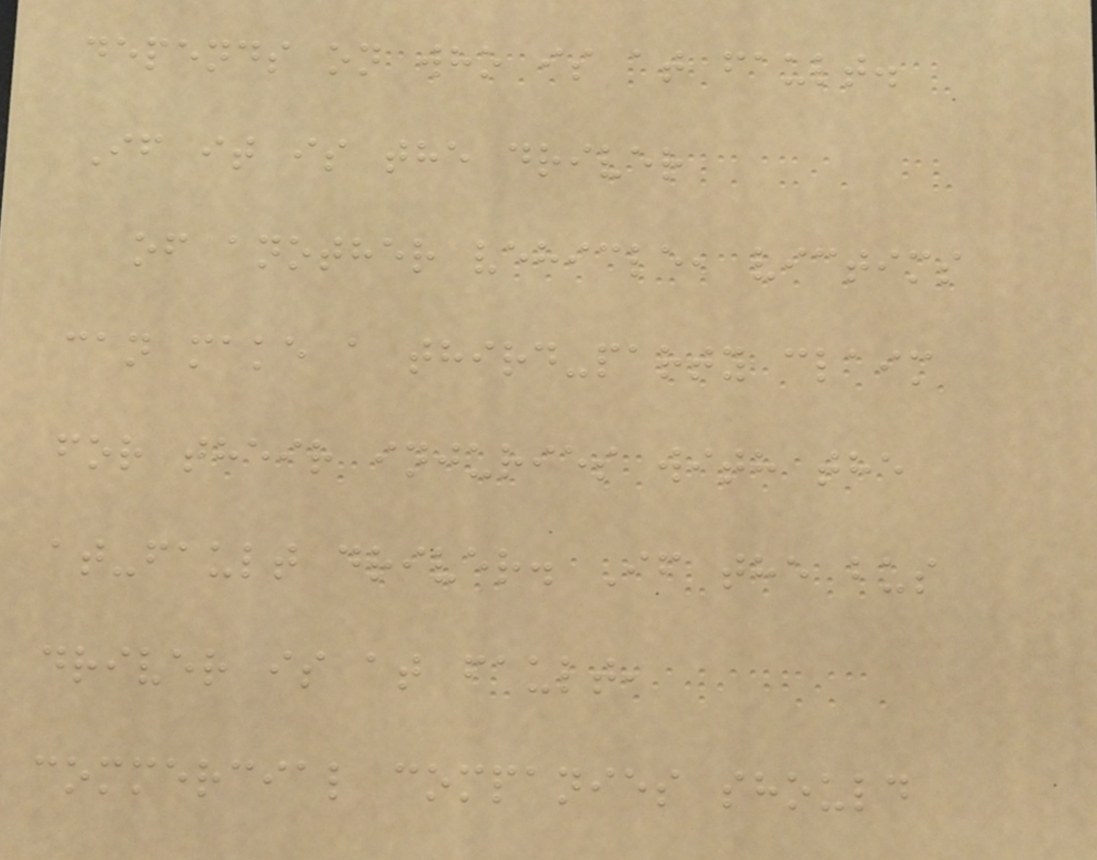depends on who is at fault.
If it is the driver
of another vehicle, victims
can make a third-party claim
for their injuries with the
at-fault driver. If the bus
driver is at fault,
commercial companies should
